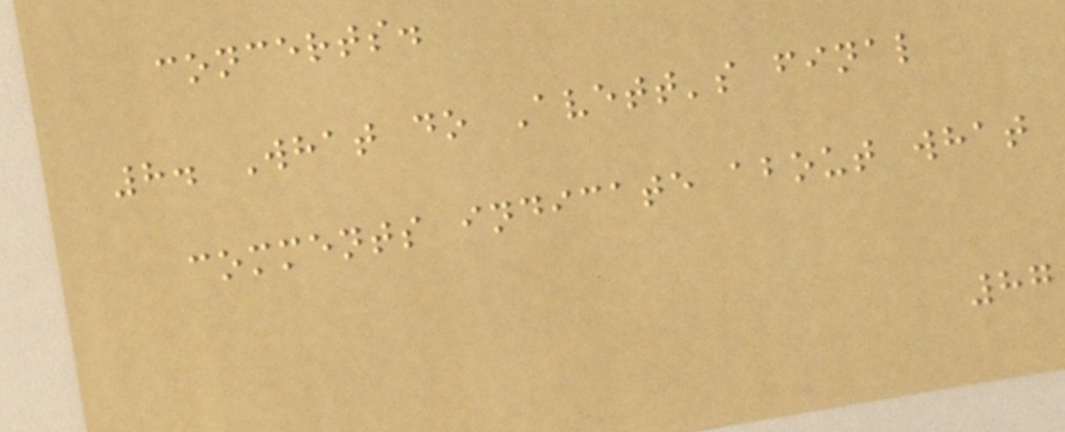concerts.
8. What do Avett's final
comments indicate about what
87
